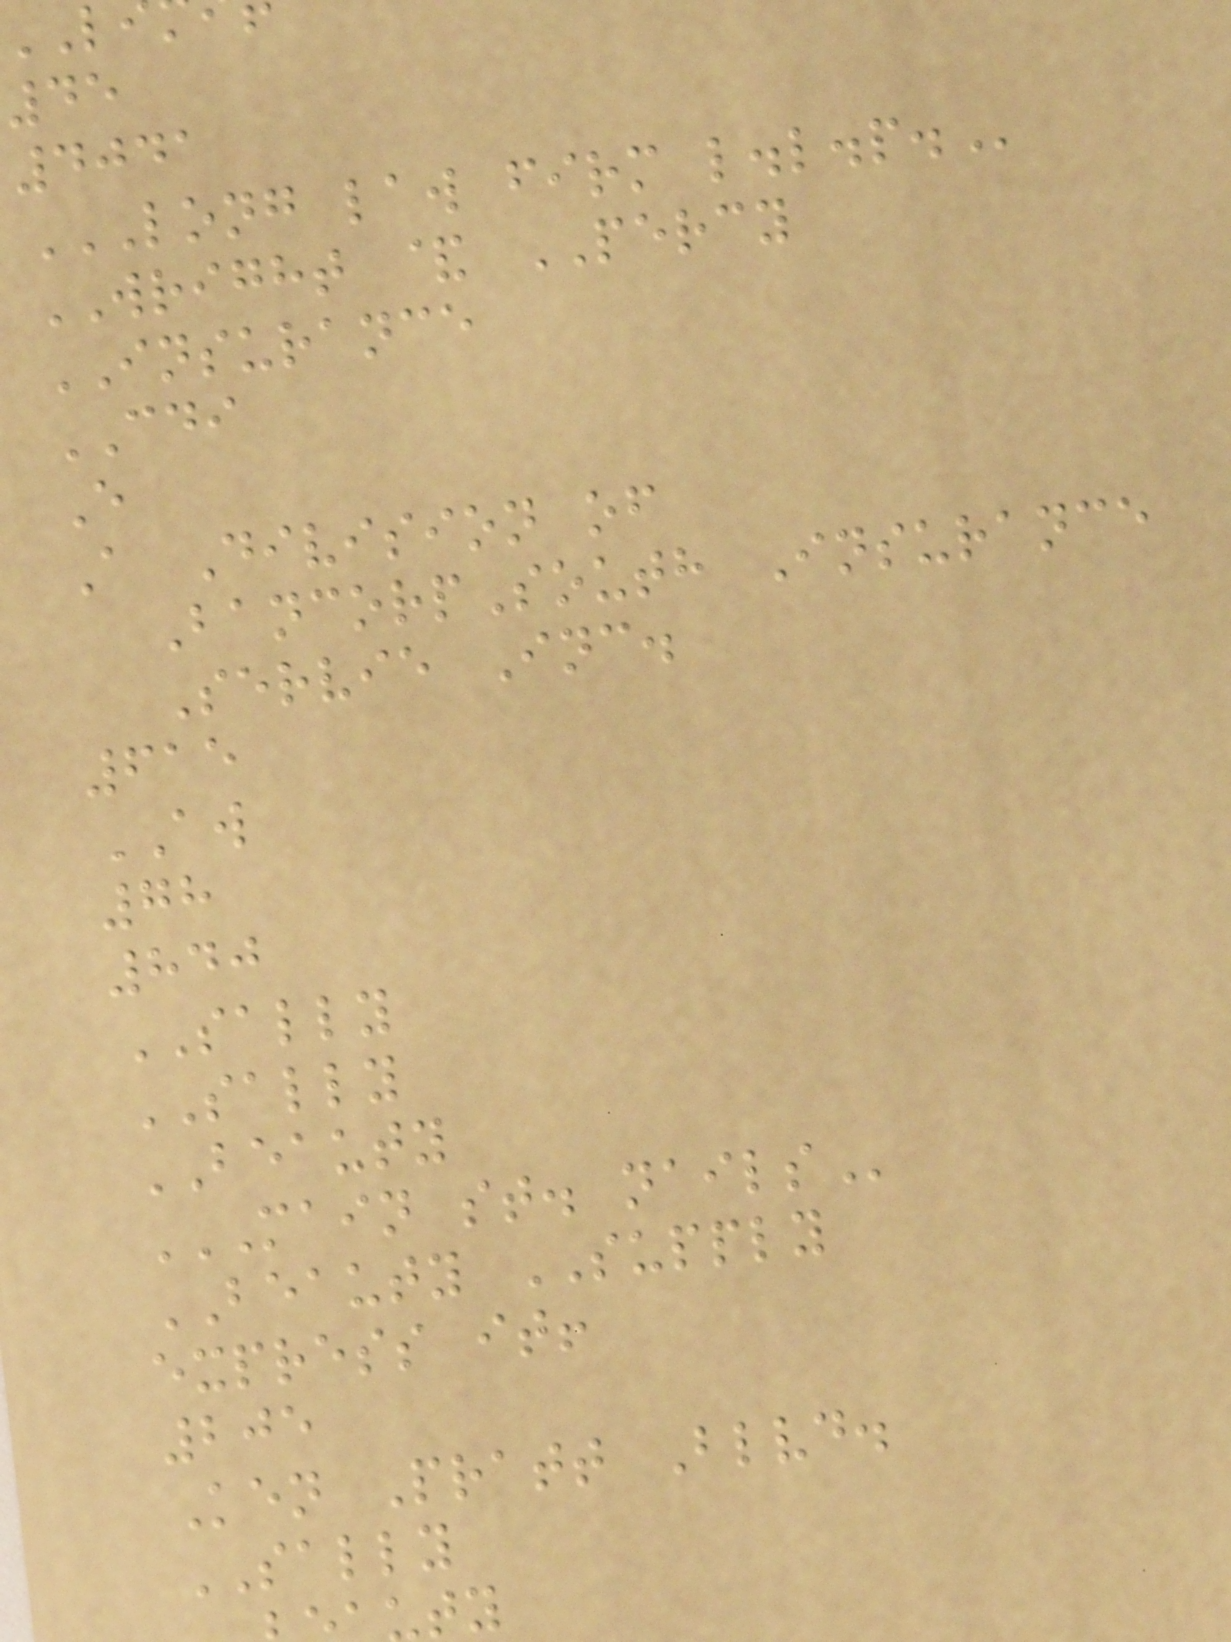45
4041
LONG LAW FIRM L.L.P.
WRIGHT & PERCY
INSURANCE
CDI
E
A Division of
BancorpSouth Insurance
Servie Inc.
615
AW
78
840
SALLY
SALLY
BEAUTY
MAIN ST. NAILS
BEAUTY SUPPLY
express it!
205
Ken Pratt Blvd.
SALLY
